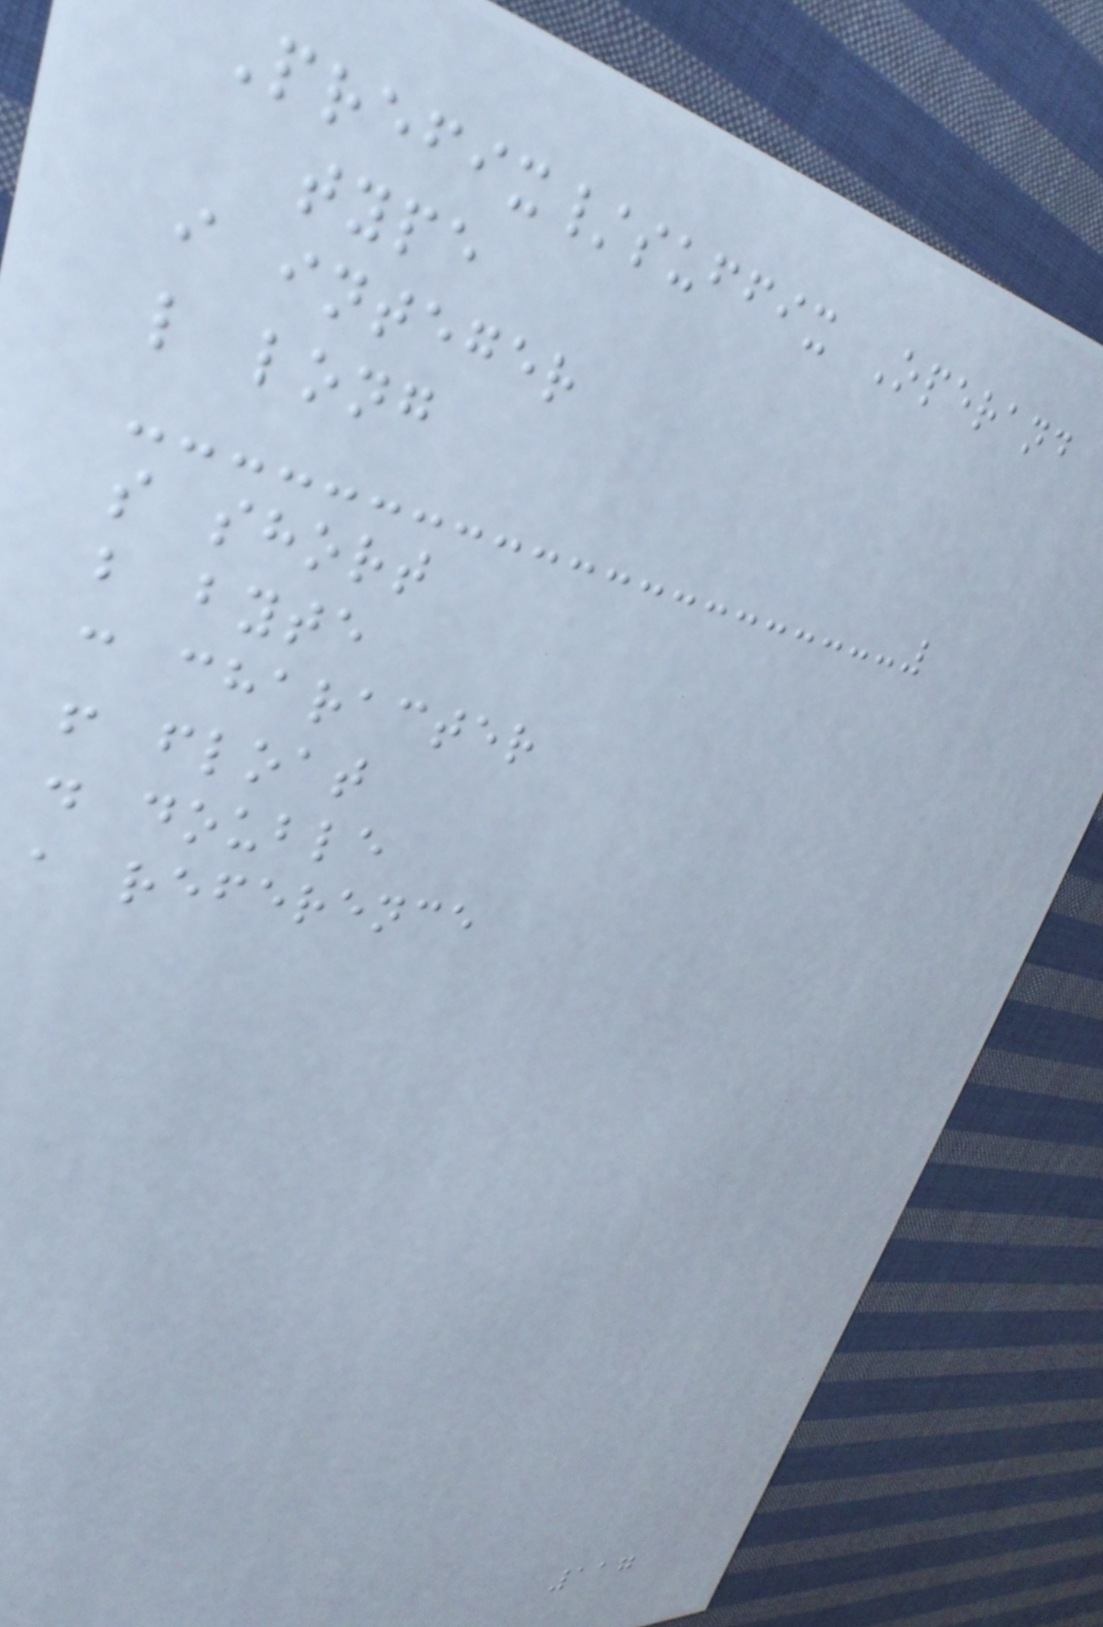Prefix/suffix Operand
type
i integer
l long
s short
b byte
c character
f float
d double
a reference
117
